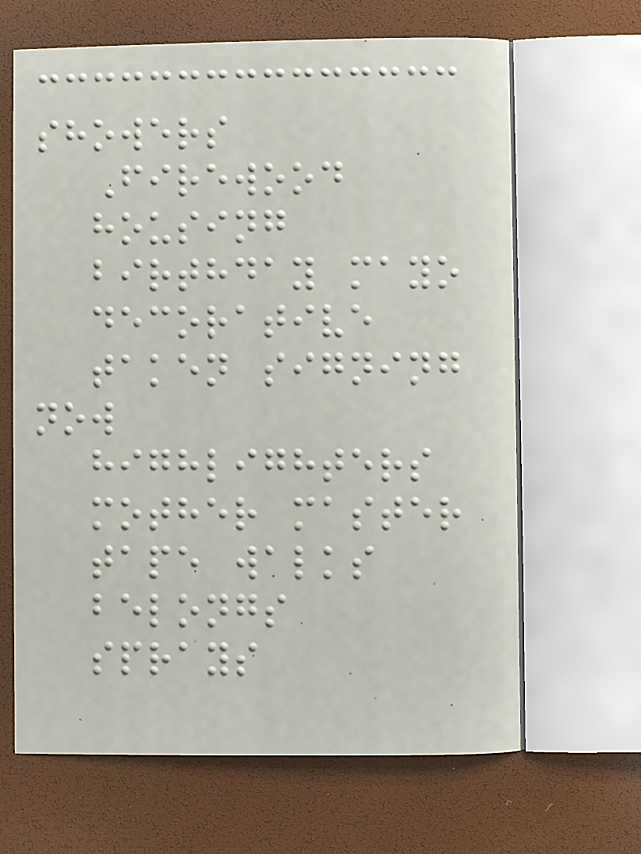showers
Firewood
housing
birthday mayo
decorative
taken signing
now
highlighters
mother master
tape walks
belongs
sprays
